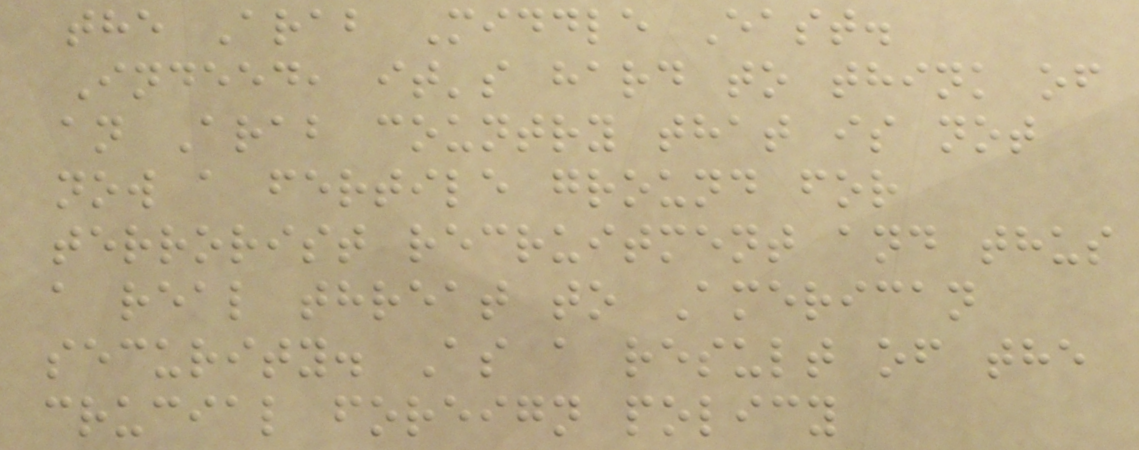the Arab Middle East.
Indeed, it's hard to think of
an Arab country that is not
now a fertile ground for
terrorist recruitment and thus
a real threat to American
security. As a result of the
crucial foreign policy
